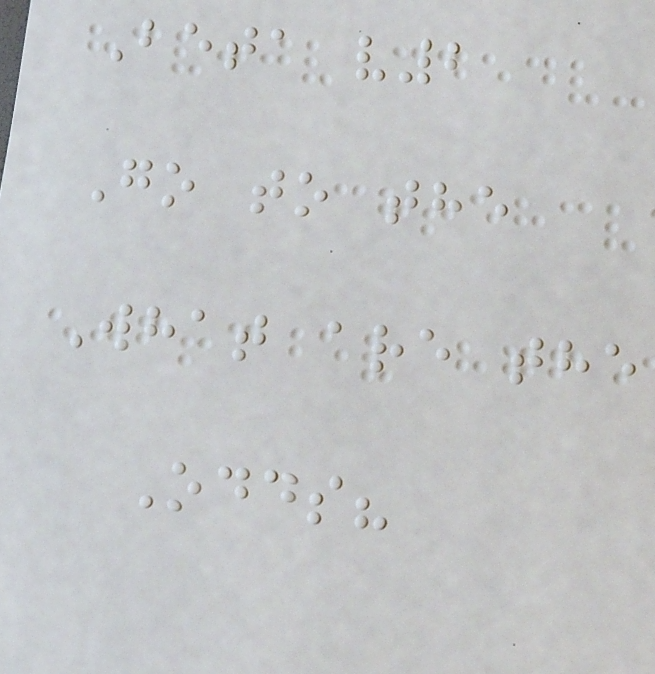Beta v2
Go to the
What are the
Odds?
